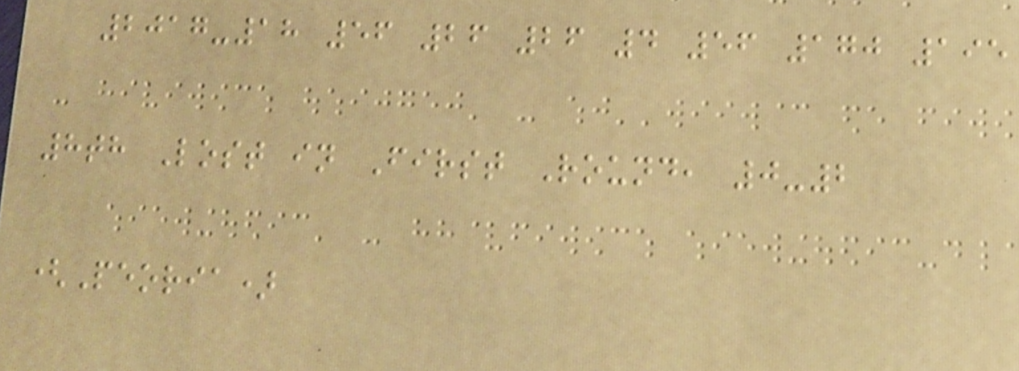2017-18 56 26 26 4 56 170 195
8th Lost in First Round, 0-2
(Peoria)
